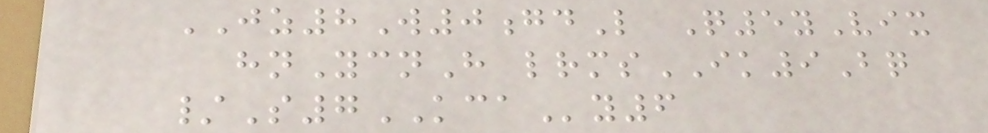JZ8W0gdL Q5yVix
hnYcnH lrmsIK9Bq
/S7KCAy6
